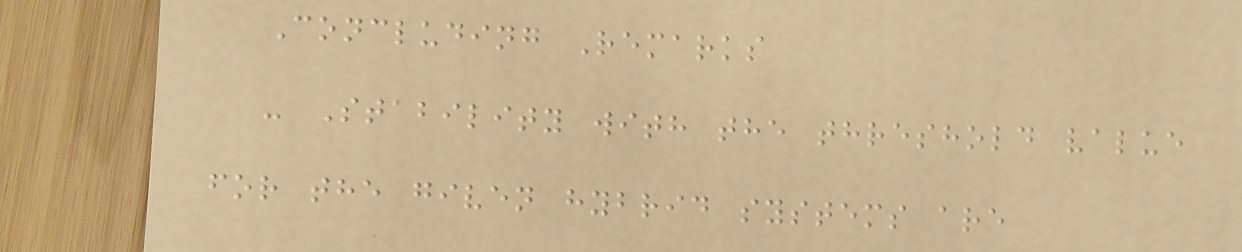Concluding Remarks
- Stability with the threshold value
for the given hybrid systems are
